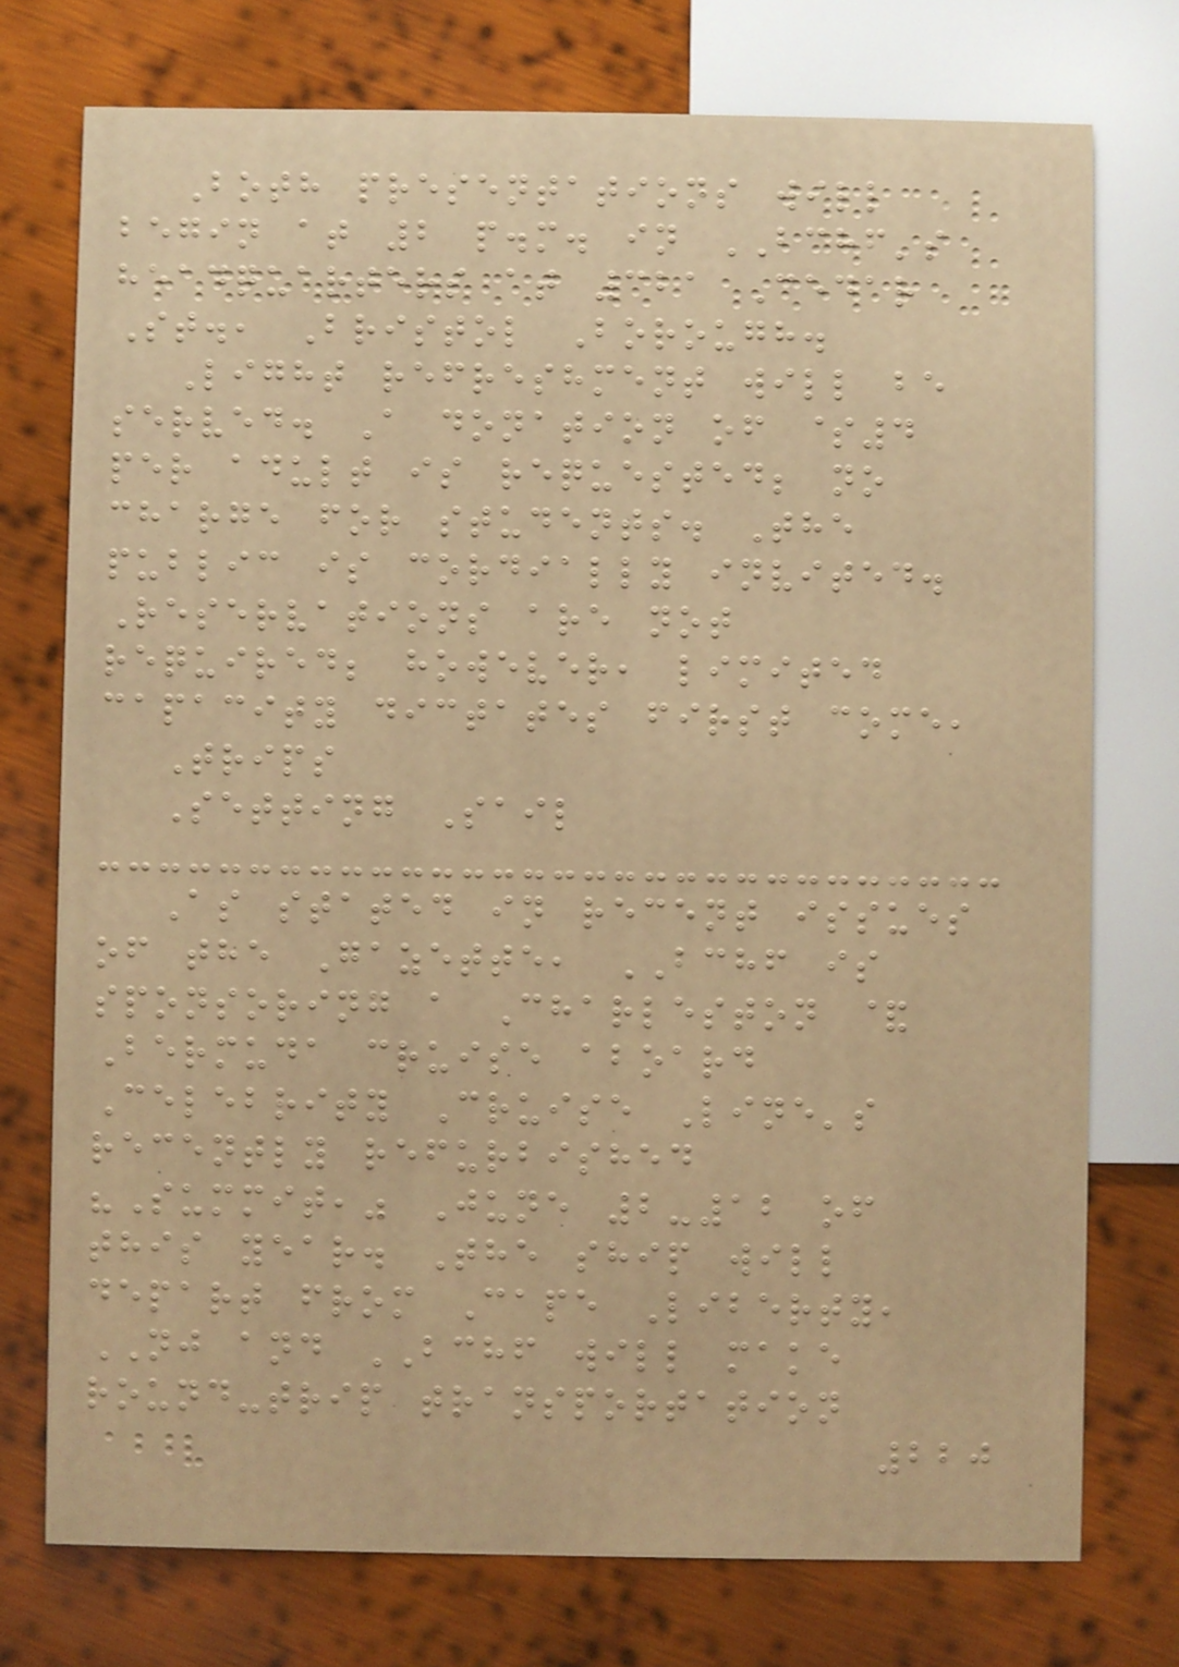Both presentations will
begin at 2 p.m. in BCHF's
headquarters at 321 Cedar
St., Bristol Borough.
Light refreshment will be
served. A donation of $4
per adult is requested; no
charge for students. The
public is cordially invited.
Reservations are not
required; however, limited
capacity dictates first come,
Trips
Setting Sail
As stated in recent issues
of the Gazette, BCHF is
sponsoring a Charleston &
Bermuda cruise aboard
Celebrity Cruise Line's
recently refurbished
"Summit," June 2-12 of
this year. The ship will
depart from Cape Liberty,
NJ and BCHF will make
round-trip transportation
220
